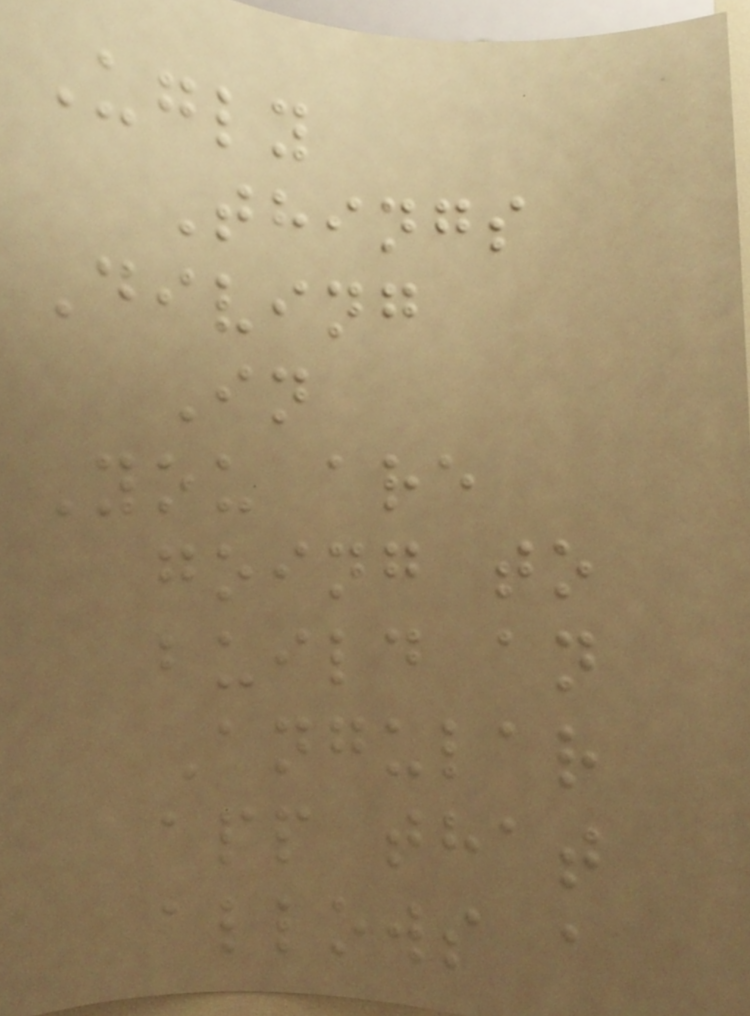Ugly
Things
Diving
In
You are
going to
build an
Angular
app that
allows a
